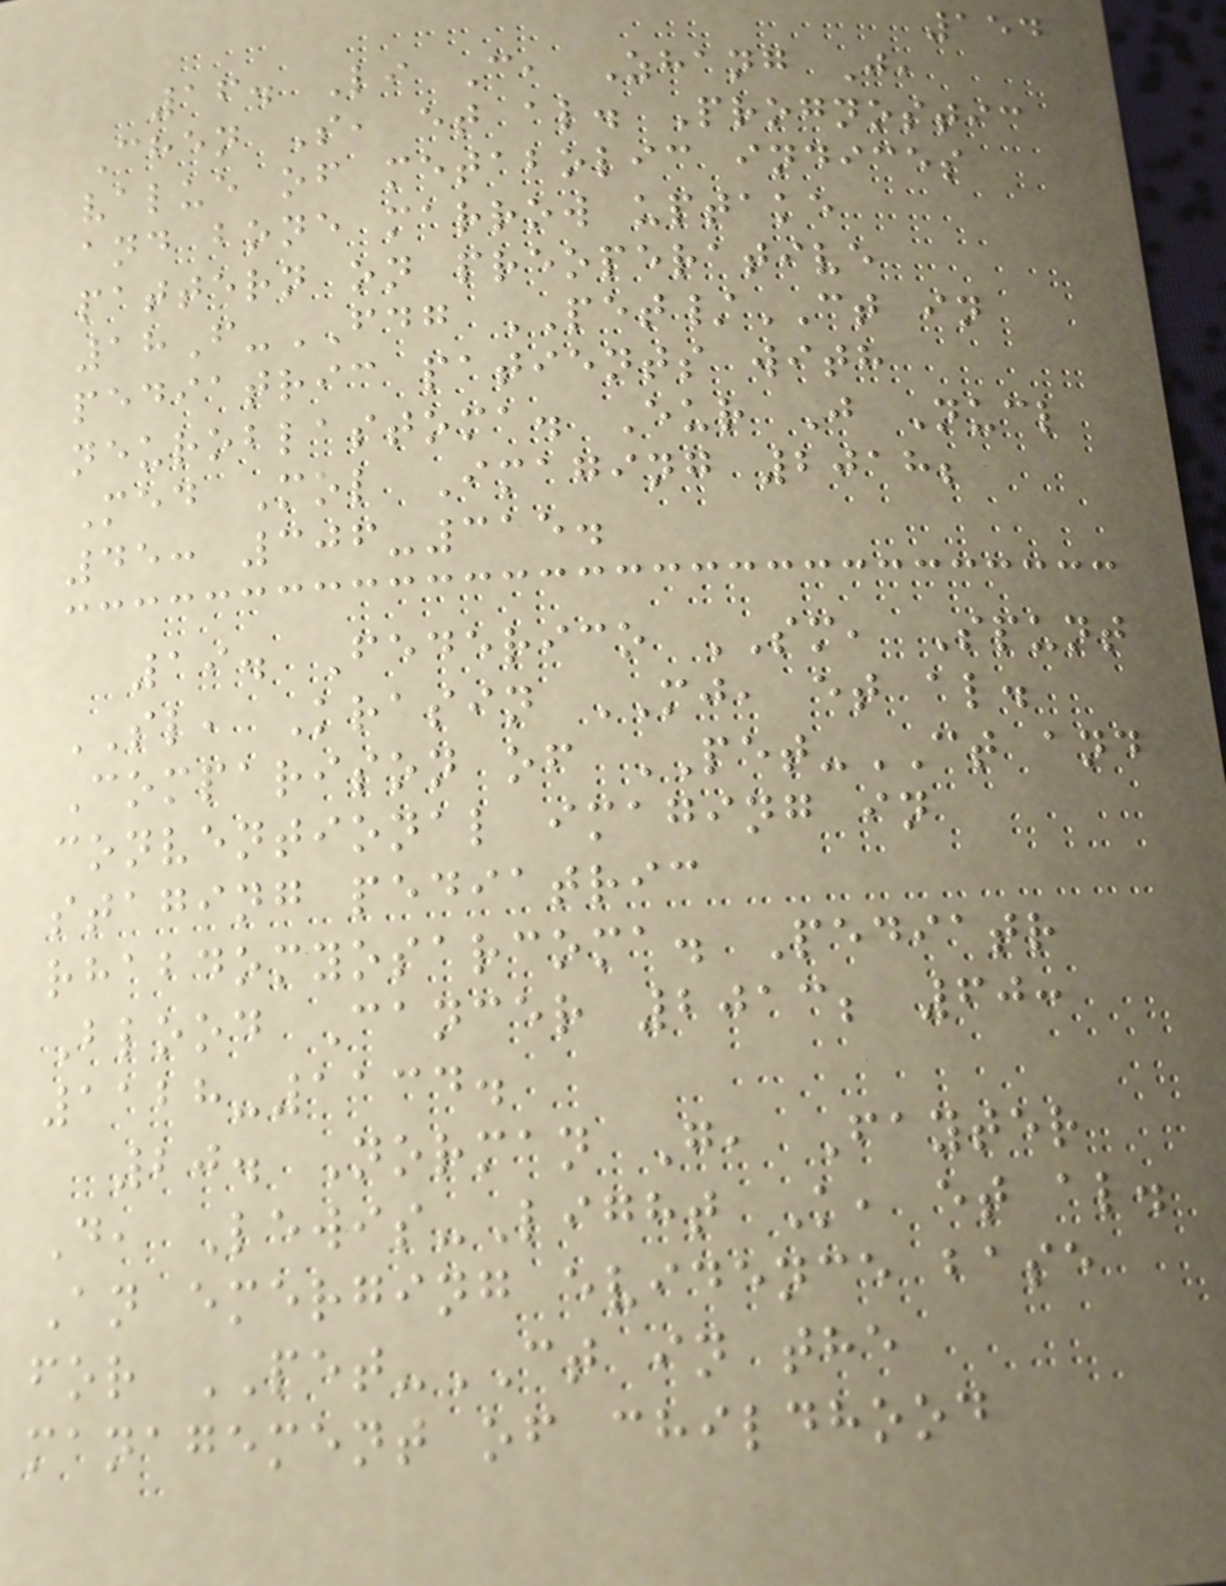154
16. Li C, Zhang J,
Chen S, et al. Prognostic
value of metabolic indices
and bone marrow uptake
pattern on preoperative
18F-FDG PET/CT in
pediatric patients with
neuroblastoma. Eur J Nucl
Med Mol Imaging 2018;
45: 306-315.
19. Federico SM, Spunt
SL, Krasin MJ, et al.
Comparison of PET-CT and
conventional imaging in
staging pediatric
rhabdomyosarcoma. Pediatr
Blood Cancer 2013; 60:
1128-1134.
20. Norman G, Fayter
D, Lewis-Light K, et al.
An emerging evidence base
for PET-CT in the
management of childhood
